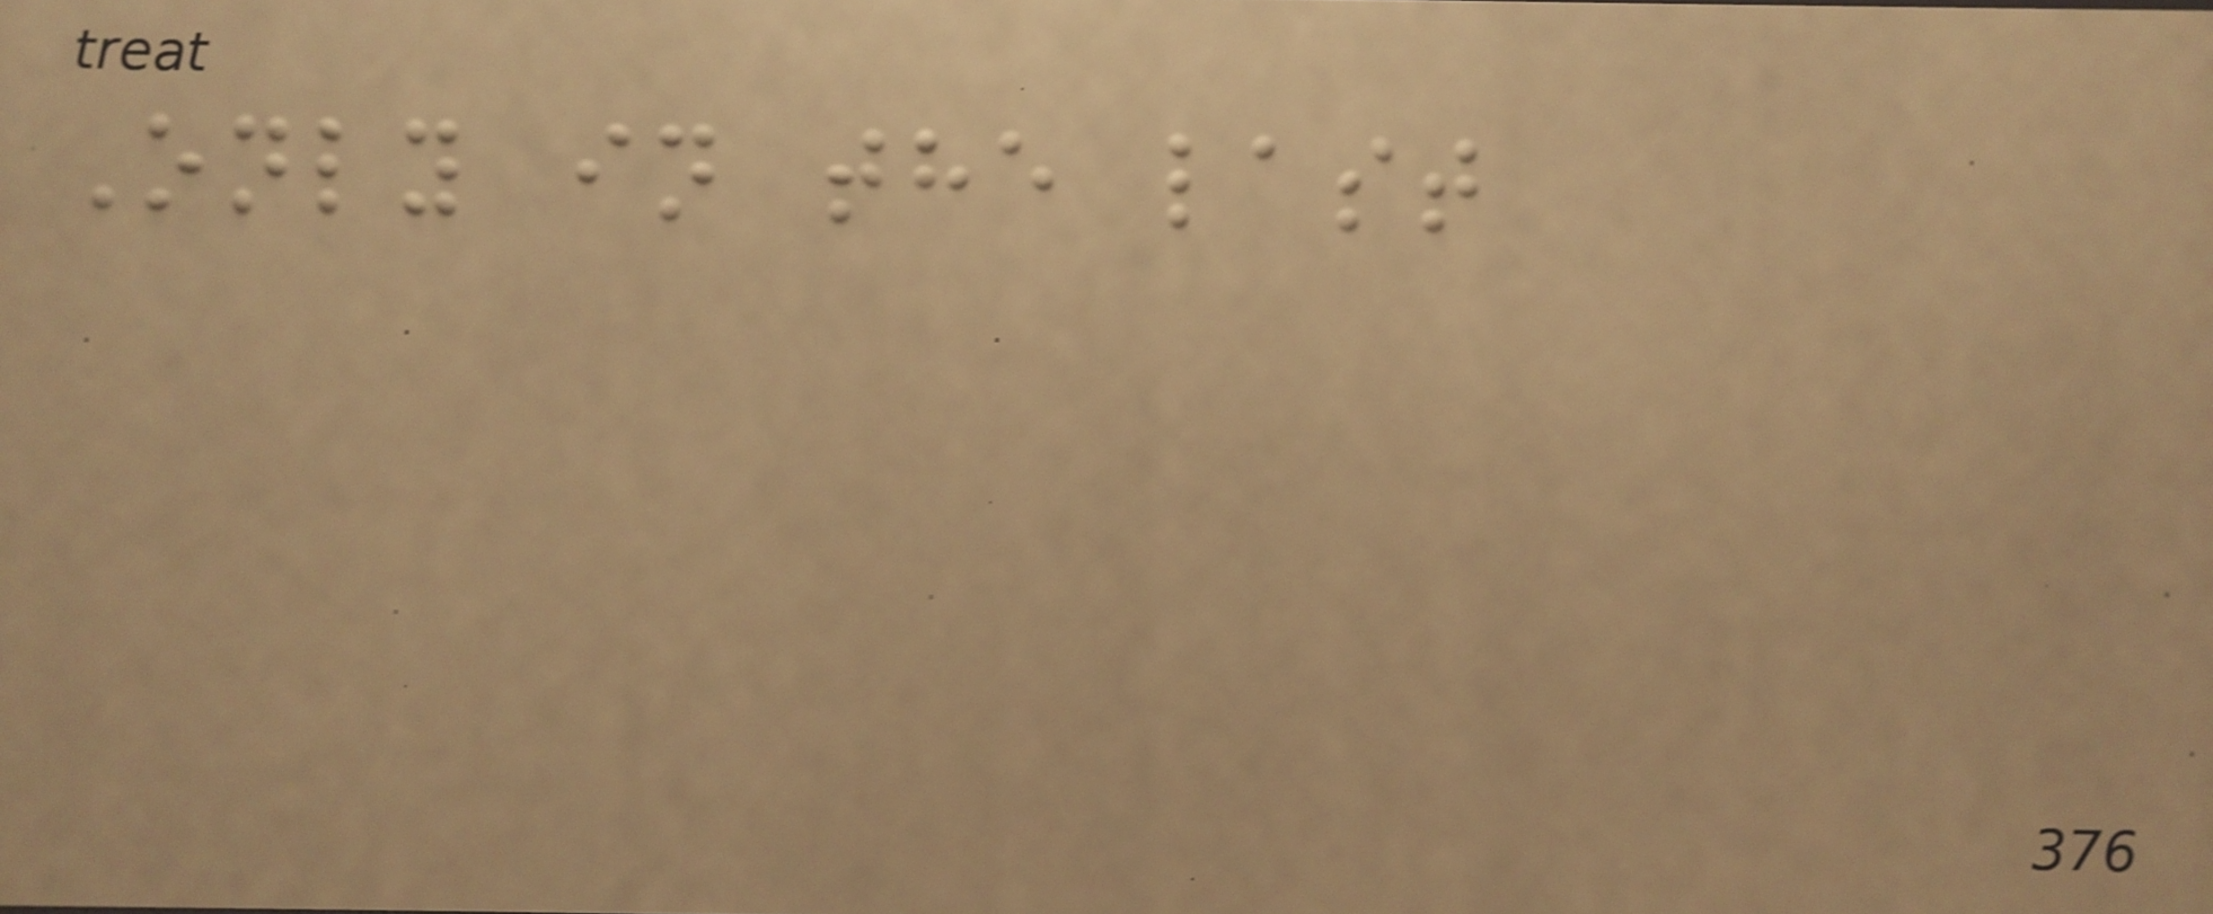Only in the last
